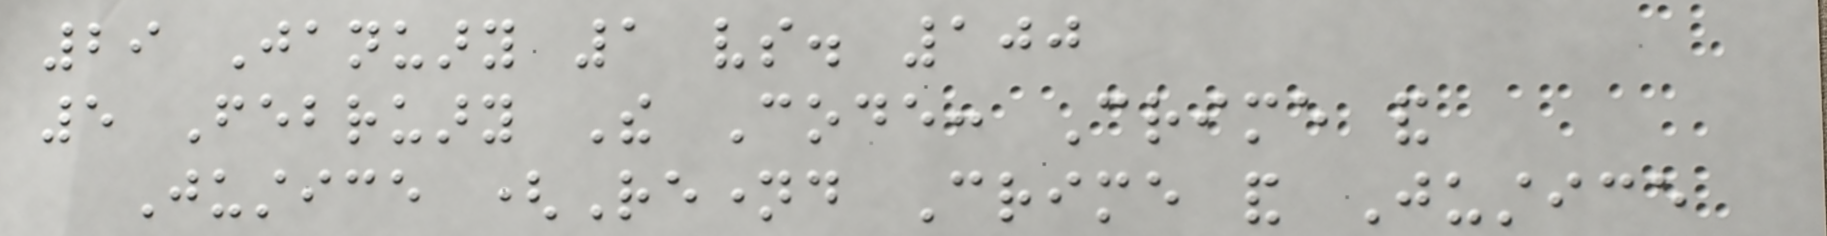29 January 1 vs. 100
5 February The Code: Crime and
Justice (Renamed Crime and Justice
